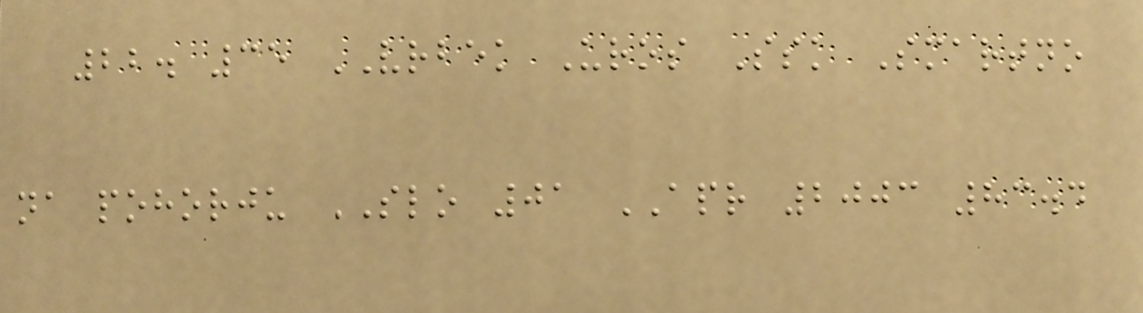22. 35 VRBEK Uros Ssk Smartno
na pohorju SLO 01 APR 2003 83.4
